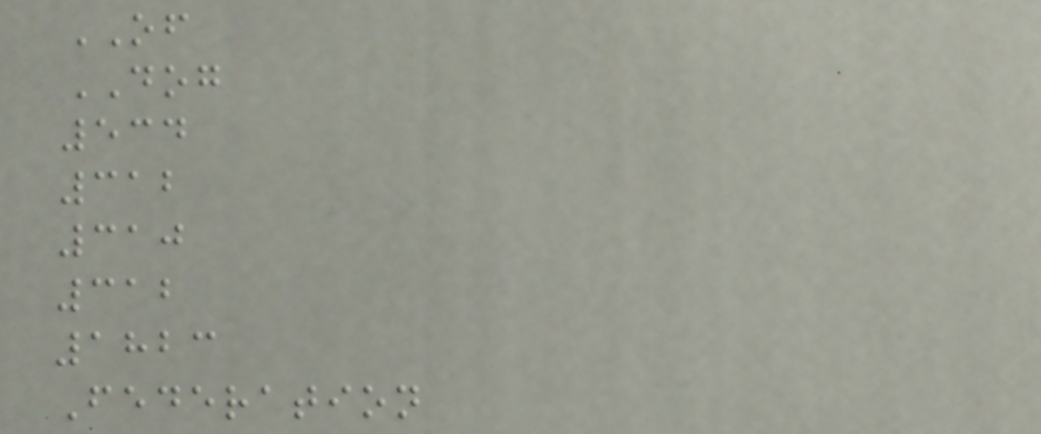OF
DOG
534
312
310
312
1823
Federation
